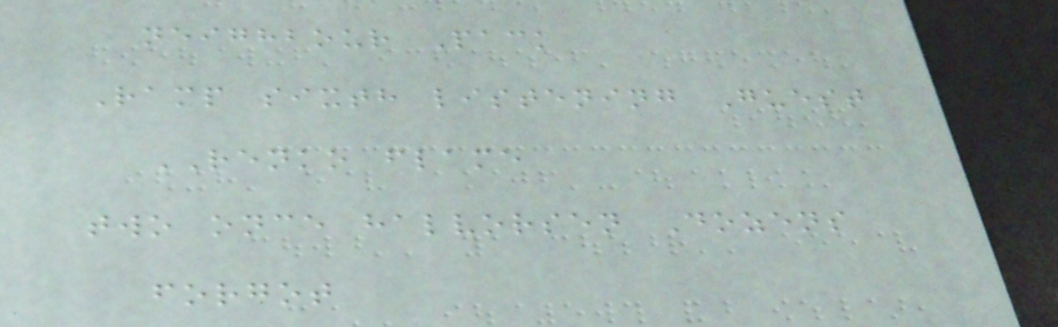neighbour Pack
Ramp sixth listening Guest
RENKO flame
two once halvorsen Dozens
forgot
